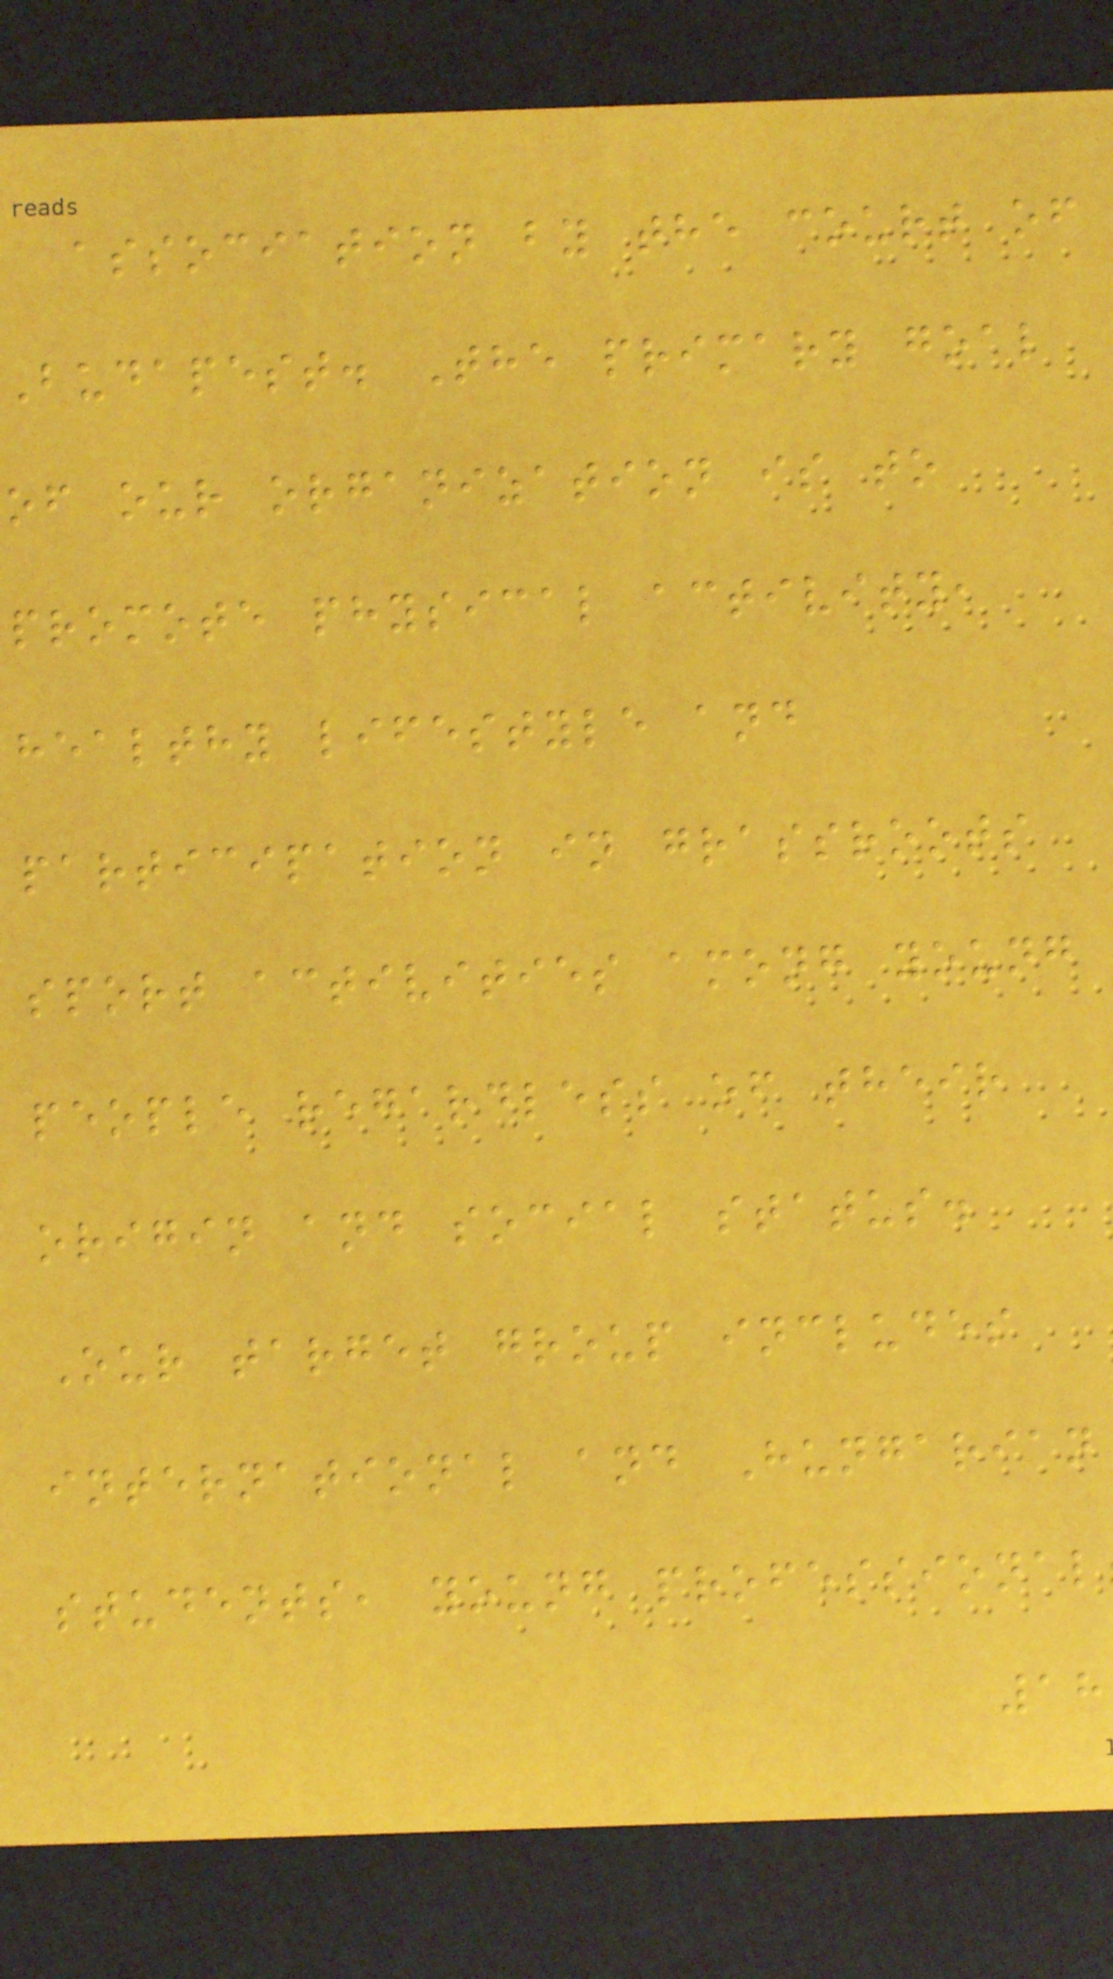association by the court of
Budapest. The primary goal
of our organization is to
promote physical activity,
healthy lifestyle and
participation in grassroots
sport activities among young
people regardless of their
origin and social status.
Our target group includes
international and Hungarian
students, young professional
